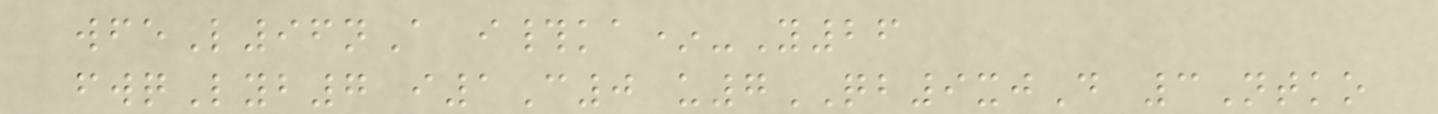wfeL96nA i#ka*-Y26
fwqLyb7 i1C0 u7QB9xjD 3Ntko
